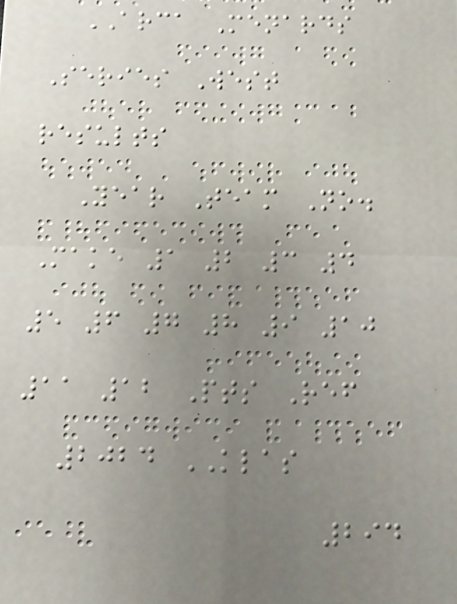ARCA Menards
Series West
results
Year Team No.
Make 1 2 3 4
5 6 7 8 9 10
11 12 Pts Ref
2024 KLAS
294
